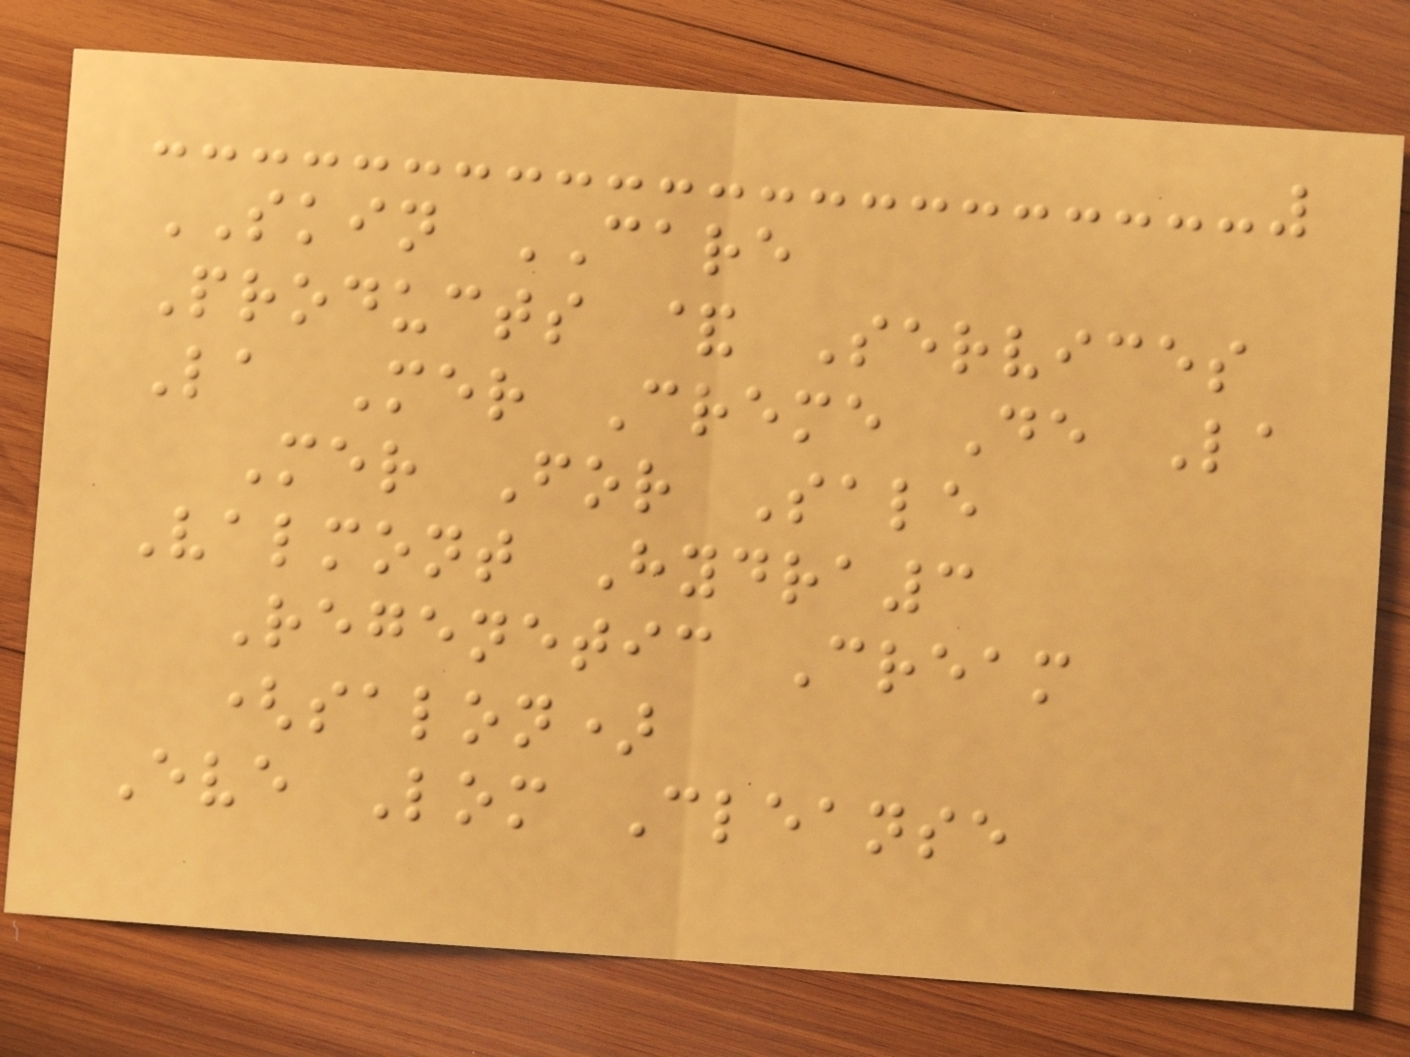SKIN CARE
Products & Services
La Mer Creme De La
Mer For Sale
Valmont Hydra3
Regenetic Cream
(salon)
Eve Lom Cleanse
